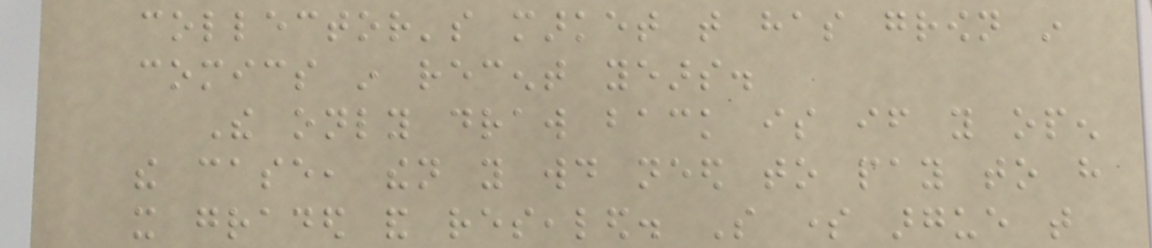collector's market that has grown in
comics in recent years.
The only draw back is if you open
the case, then you would need to pay to have
it graded and resealed. So some argue that
